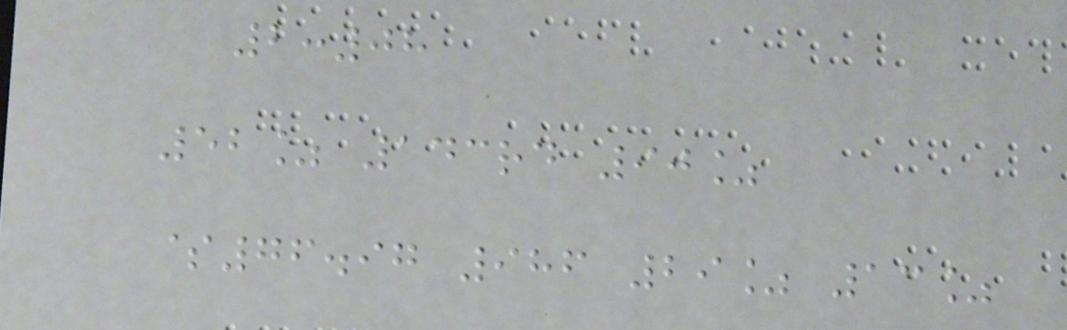2:08
52% 143rd 90%
$76.97 986 29% 13%
